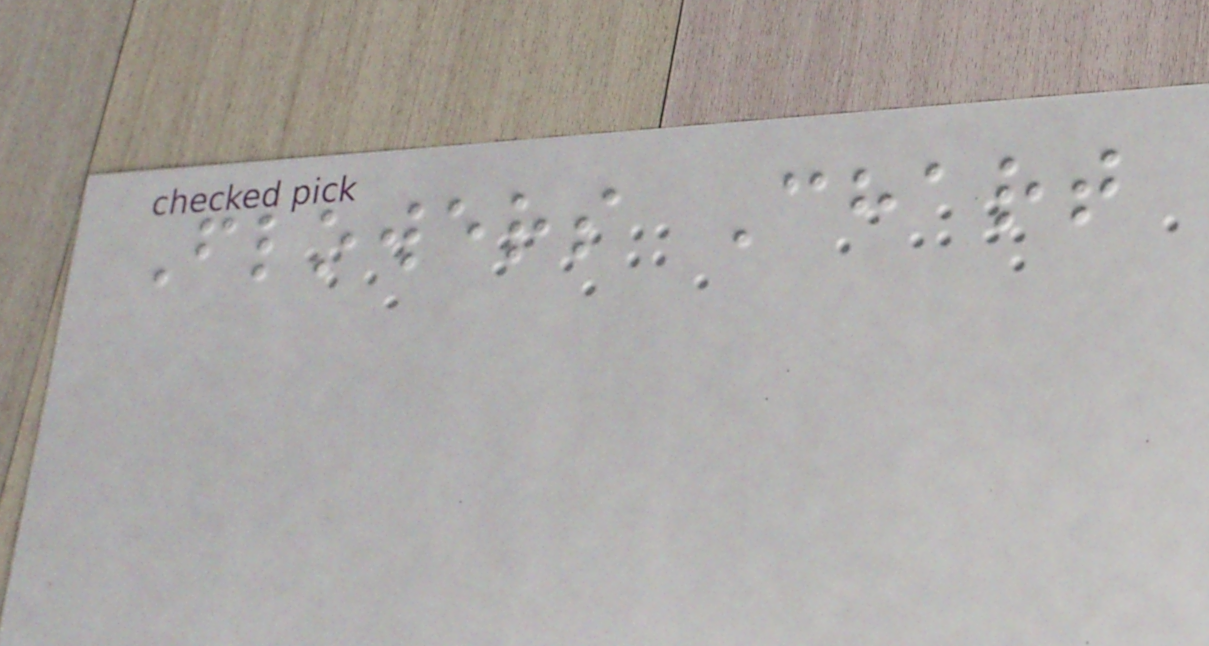Flowers Chart
